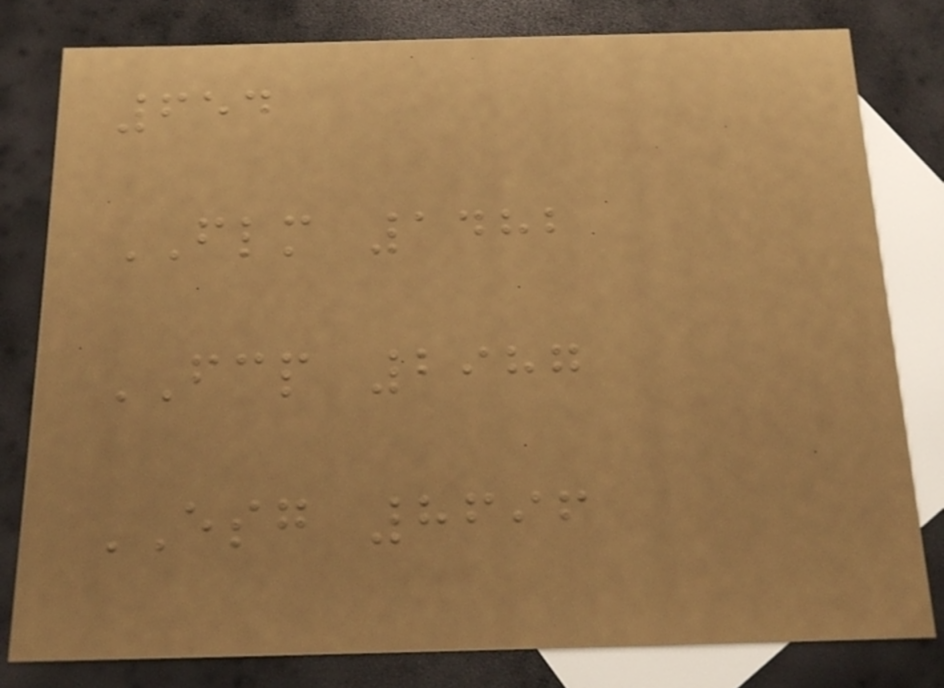654
FLM 1482
FCP 2987
ESG 8696
